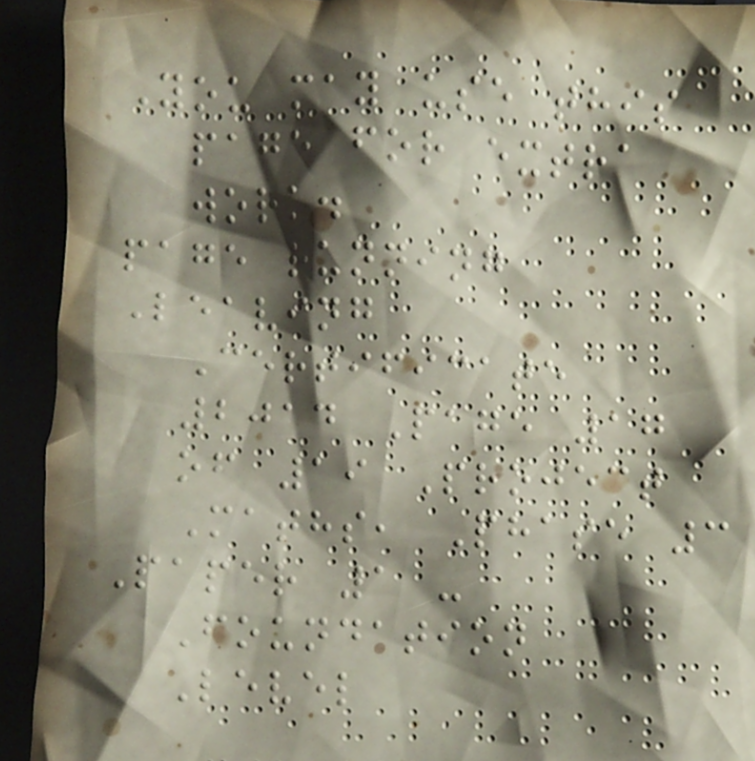You may use this
page for extra
work.
page running
Leaving
Certificate
2014 Page 17
of 19 Project
Maths, Phase 3
Paper 1 -
Foundation
Level
